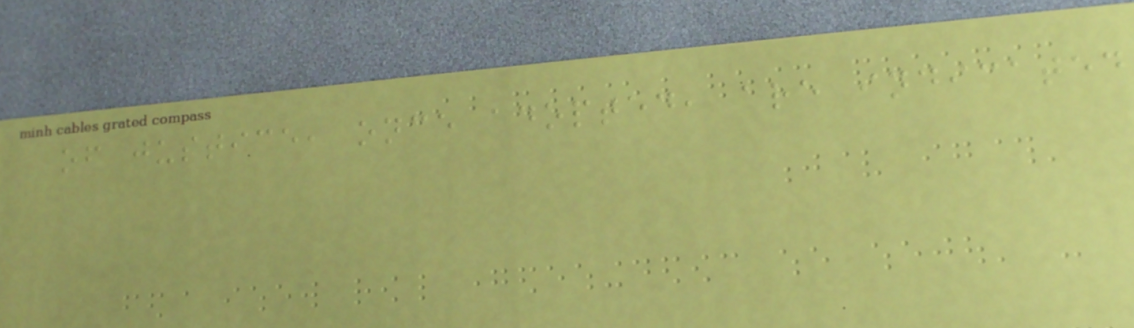of justice, once adopted, are indicated
